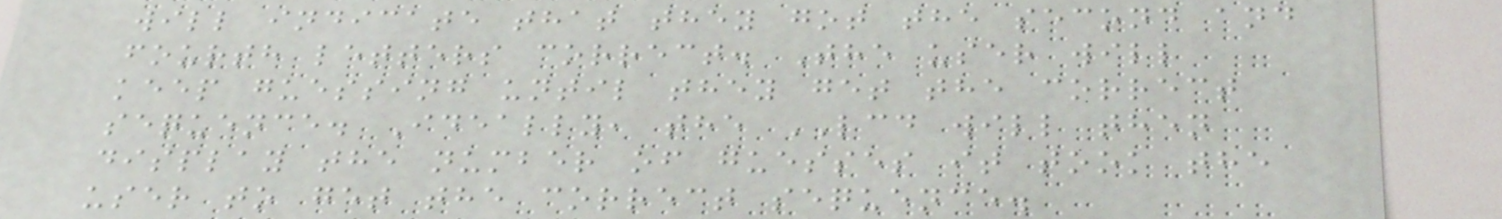will indicate that they got the second and
fourth letters correct. The user will
keep guessing until they get the correct
sequence. Ideally, the LCD will then
display the number of guesses it took the
user to get the correct sequence.
